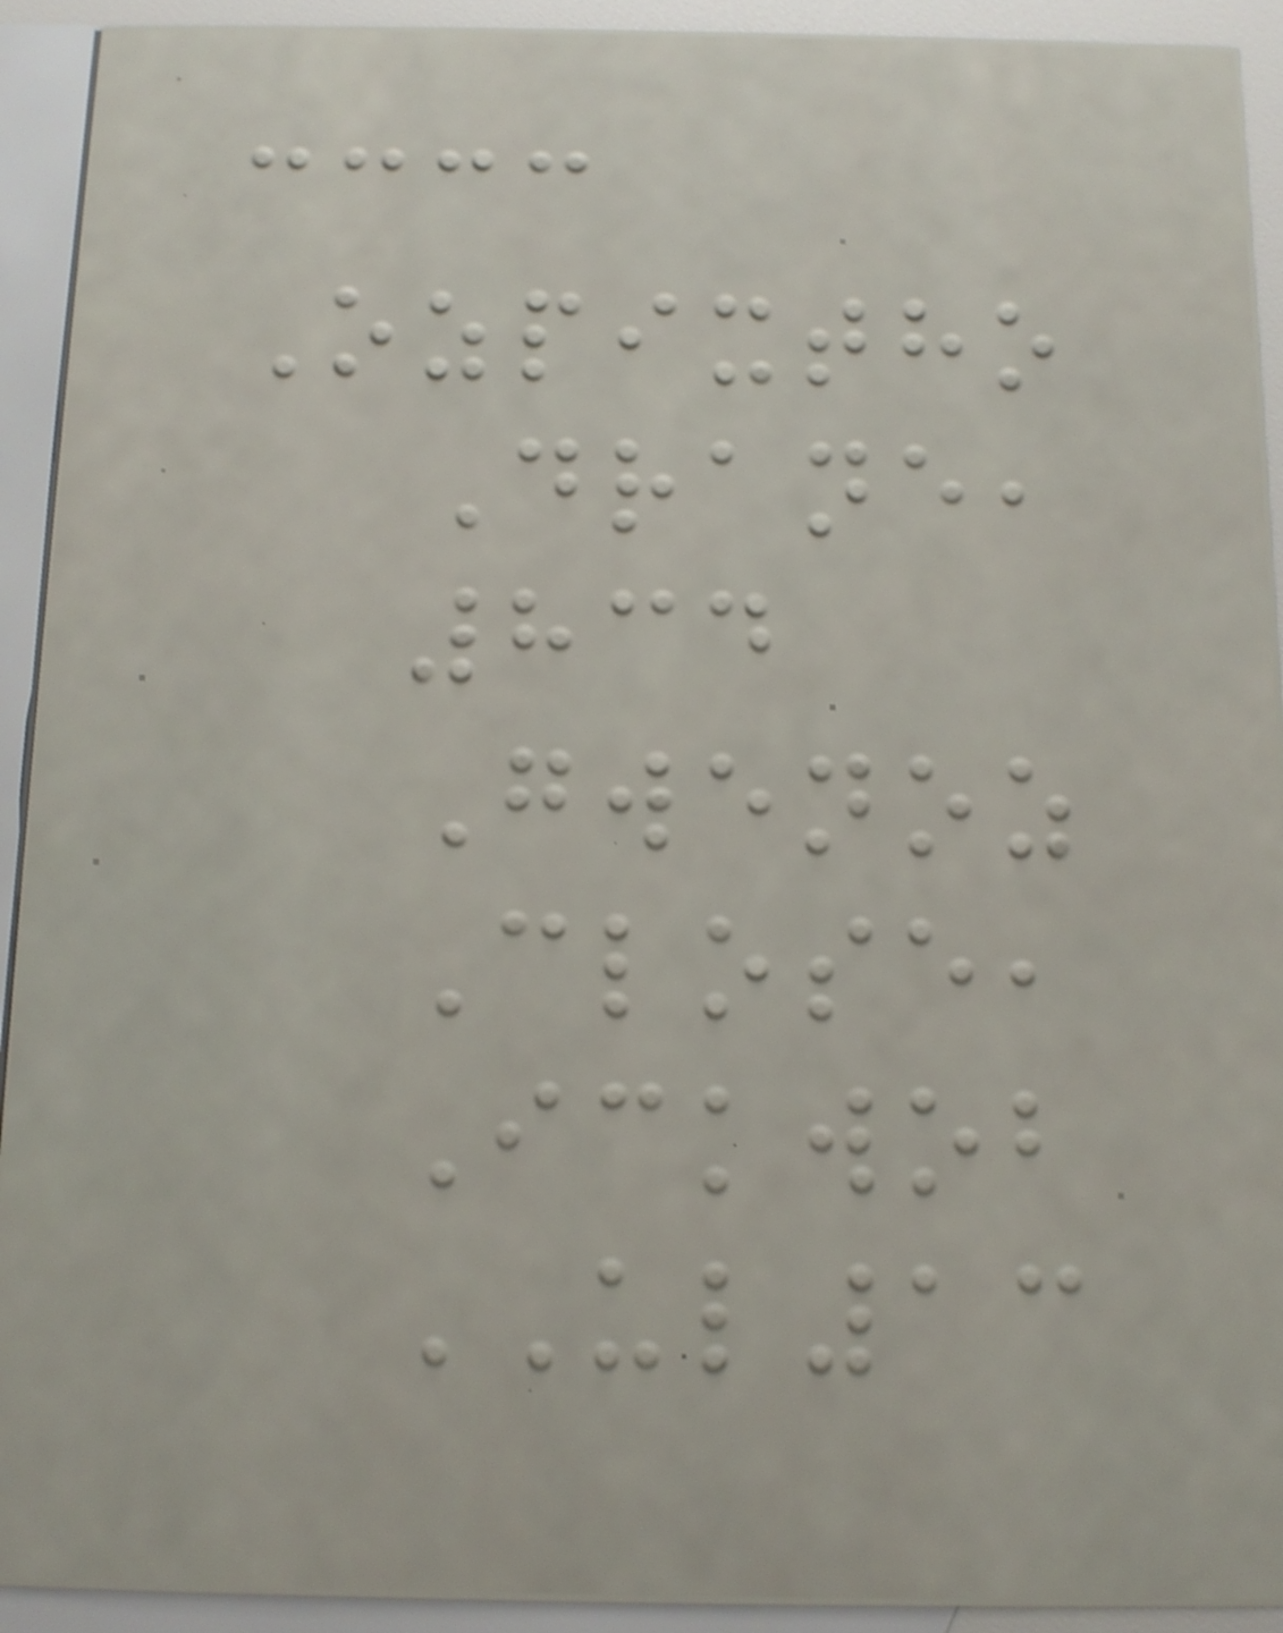Ozpixtho
Drane,
834
Gwenoz
Close,
Ickwob
UL13
